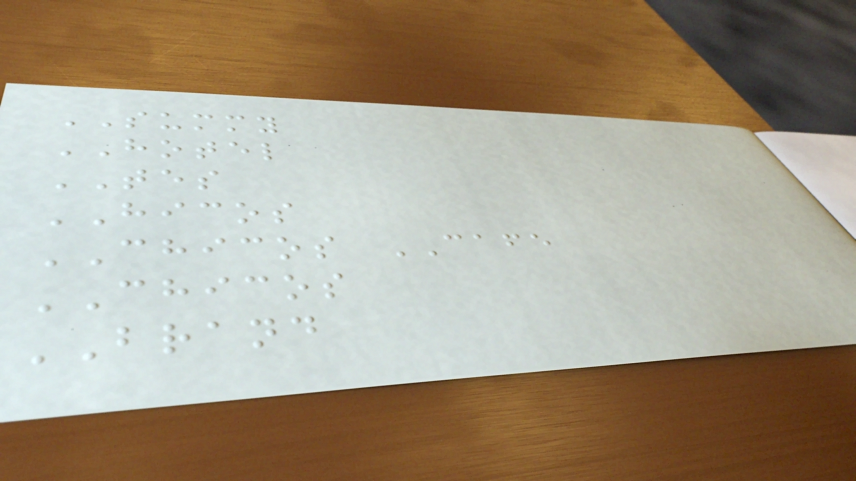SUMMY
HOTEL
TES
HICOS
CHICOS CAFE
CHICOS
BRAND
